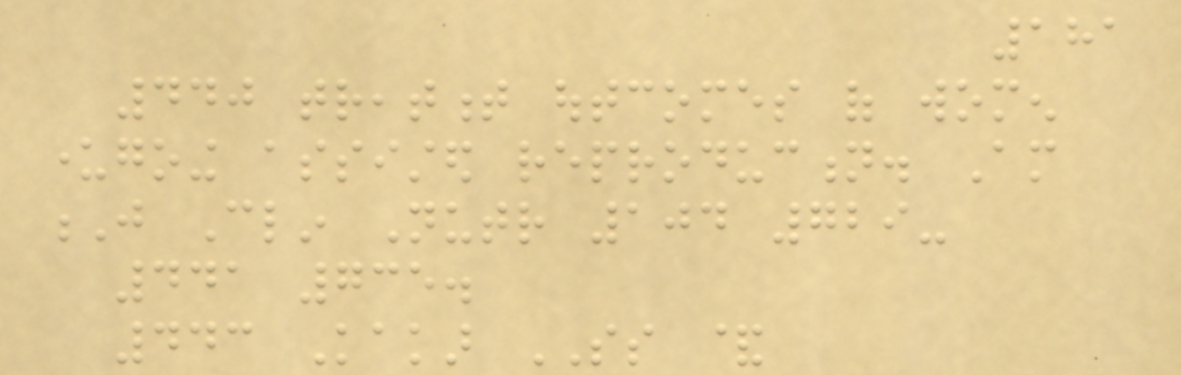181
440 treatment outcomes of women
undergoing assisted reproduction. Am
J Clin Nutr 104 729-
441 735.
443 Kakar SS &
